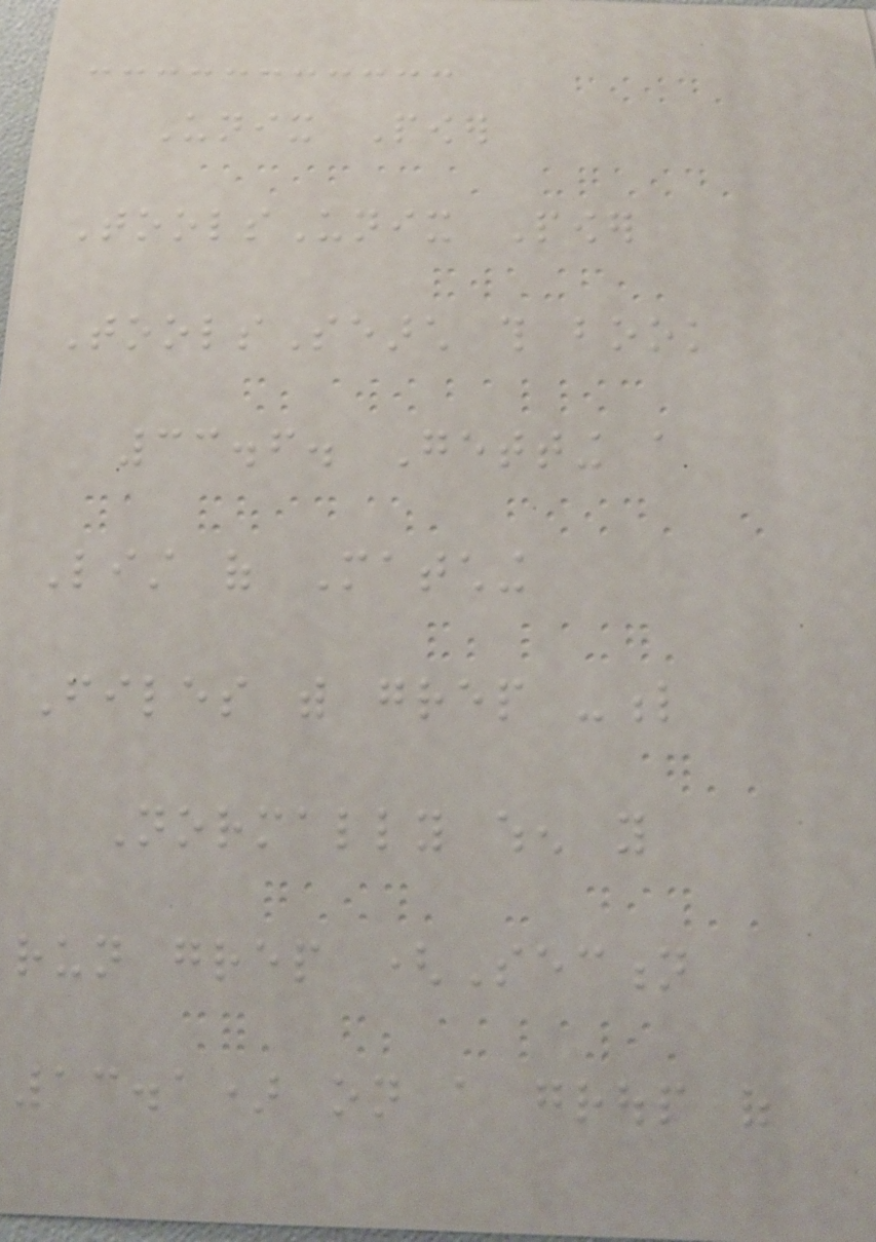Unix Power
ToolsUnix Power
ToolsSearch this book
33.6. Getting a
List of Matching
Files with grep -l
Normally when you
run grep (Section
13.1) on a group of
